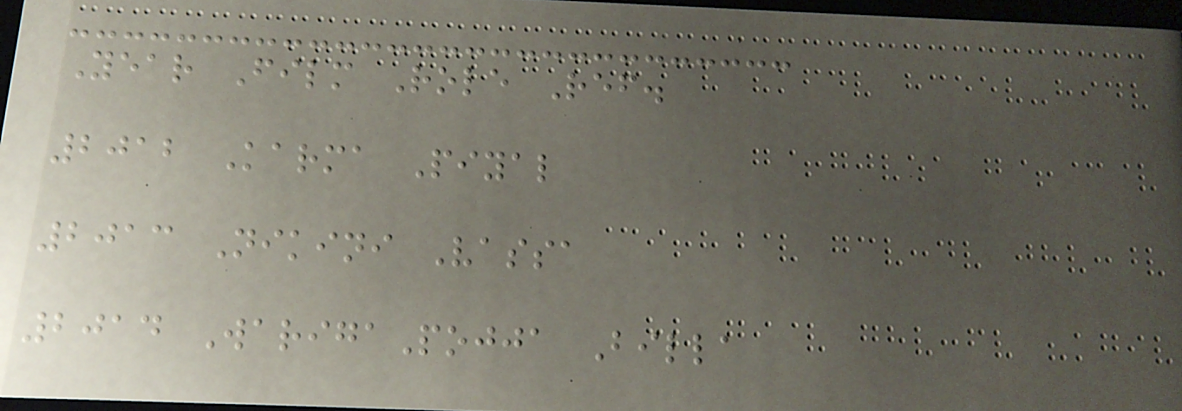Year Film Role Ref.
2012 Karma Piyal
2013 Nikini Vassa
2014 WarigaPojja Billa
